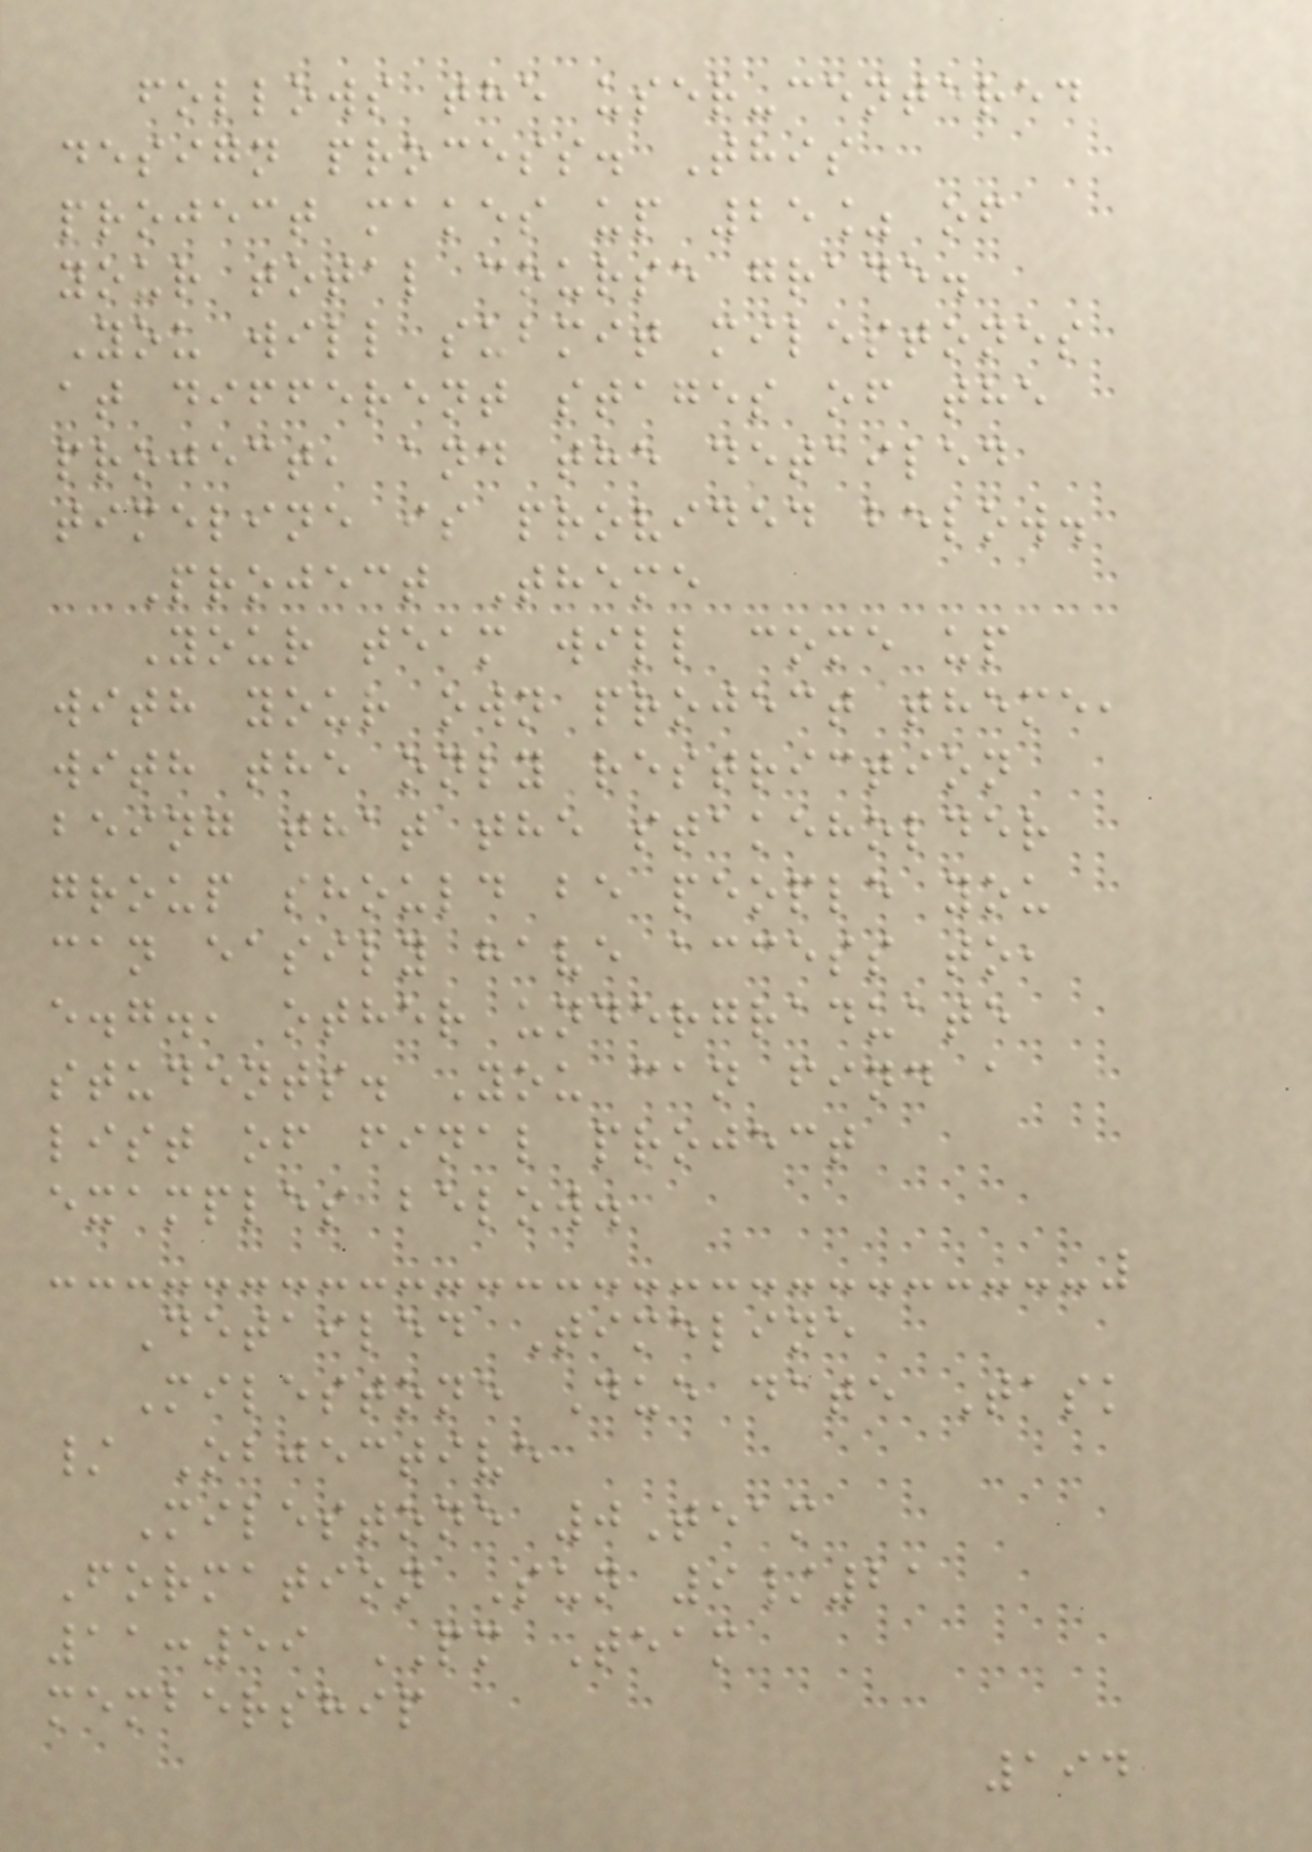follows the user-centered
design process. This
project makes up 25% of
your total course grade.
You will submit milestones
at different stages of the
project, and the detailed
timeline is provided below.
Project Theme
Your team will come up
with your own project theme,
with the only restriction
being that the stakeholder
group should be people you
can easily have access to,
e.g., other undergraduate
students. You can find a
list of final project
examples below.
Detailed Timeline
Milestone Due date Task
/ Objective
Milestone 0Team
Formation Sun 9/21
11:59 PM Team
membership
194
